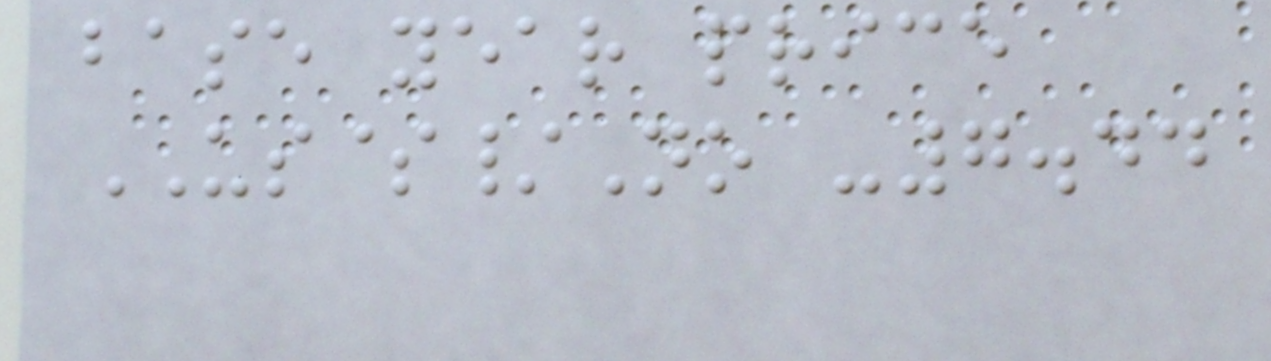base year price
US$/No -7.44
